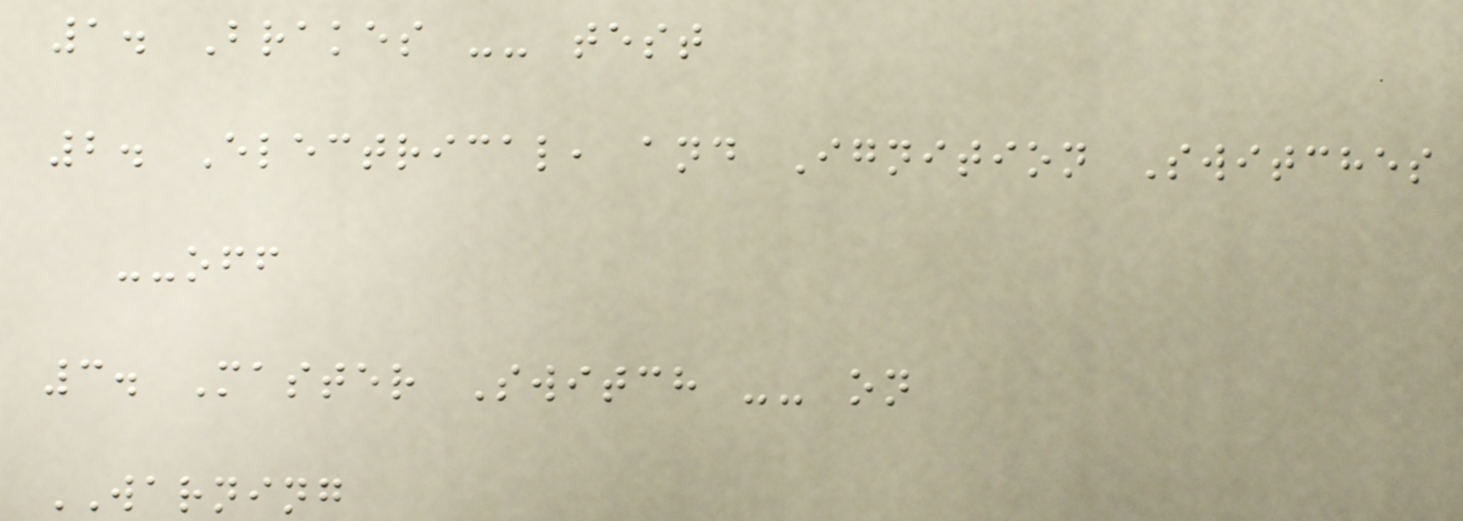1. Brakes -- test
2. Electrical, and Ignition Switches
--off
3. Master Switch -- on
WARNING
